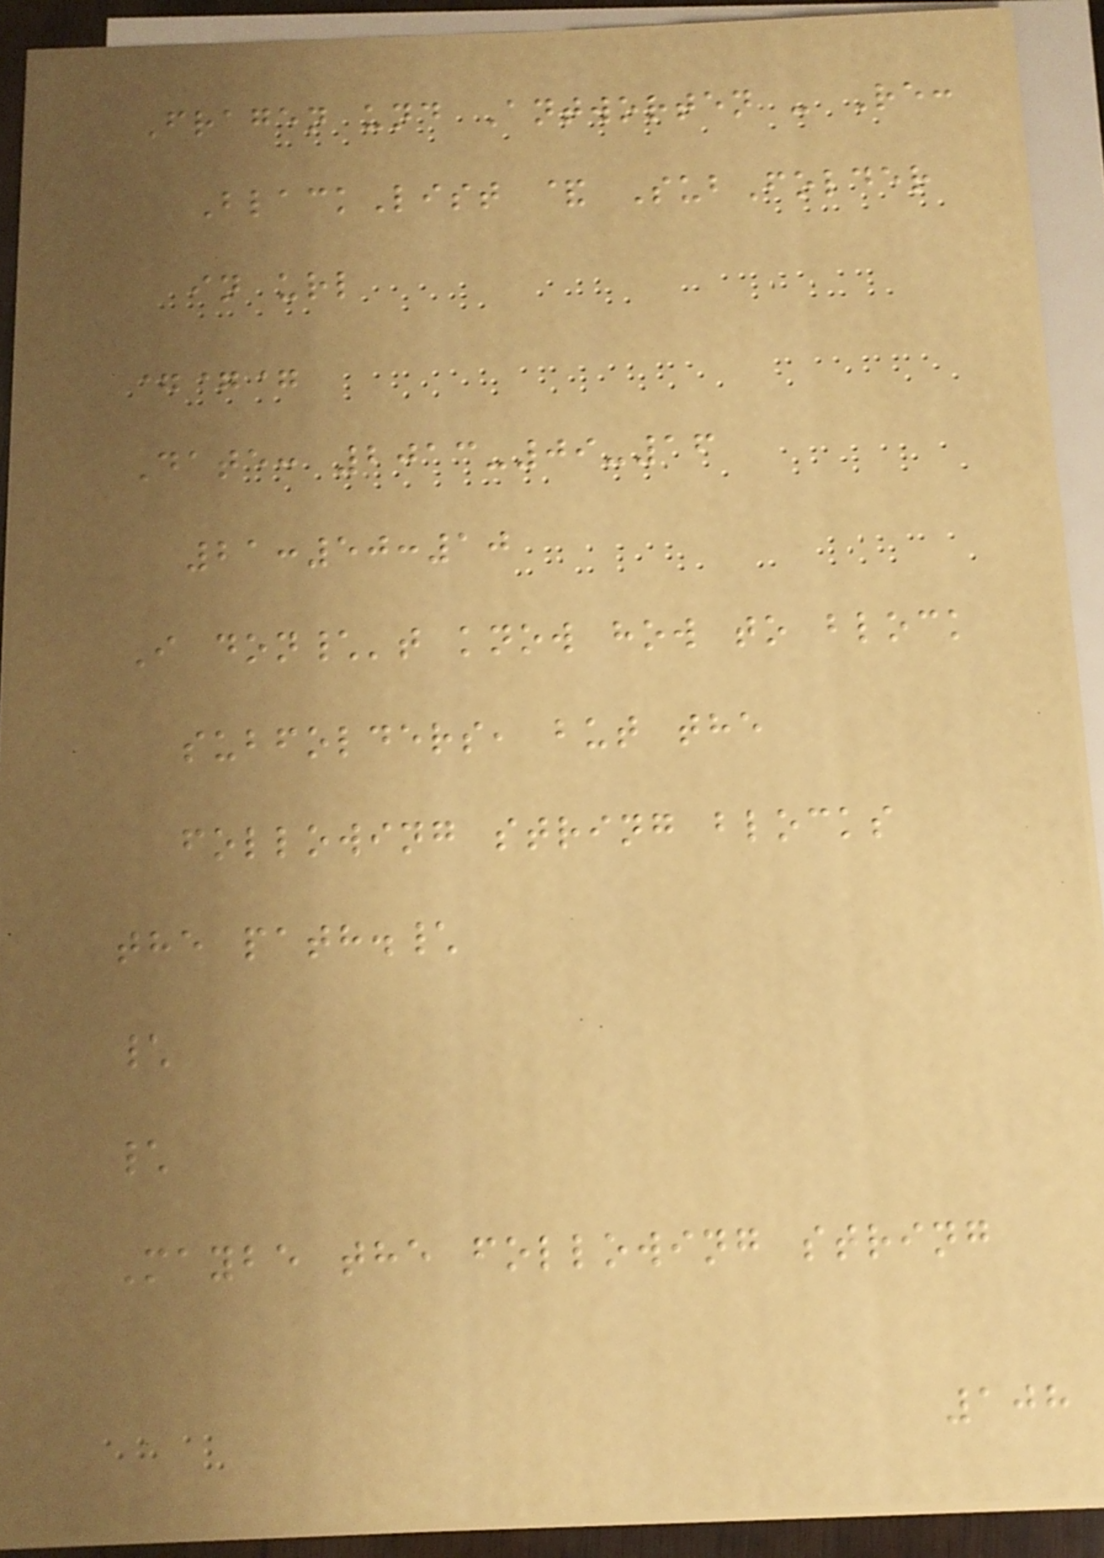Fragen und Antworten - Re:
BlackList & SubFolder
in url
===
Date: 2013-09-16
21:50:10
I don\'t know how to block
subfolders, but the
following string blocks
the path.\
\
\
Maybe the following string
108
